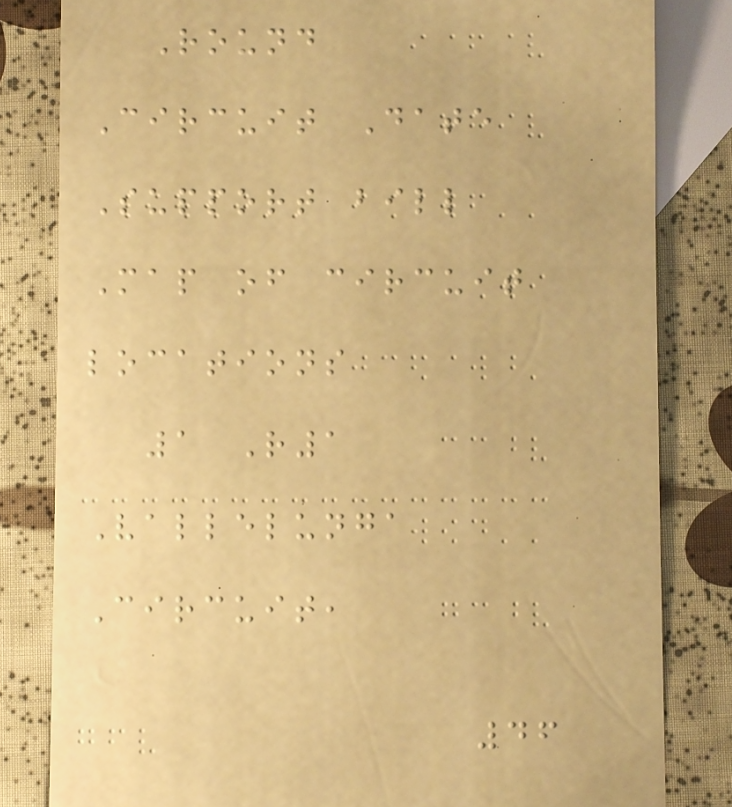Round
Circuit Date
Support bill
Map of circuit
locations
1 R1
Vallelunga
Circuit,
46
